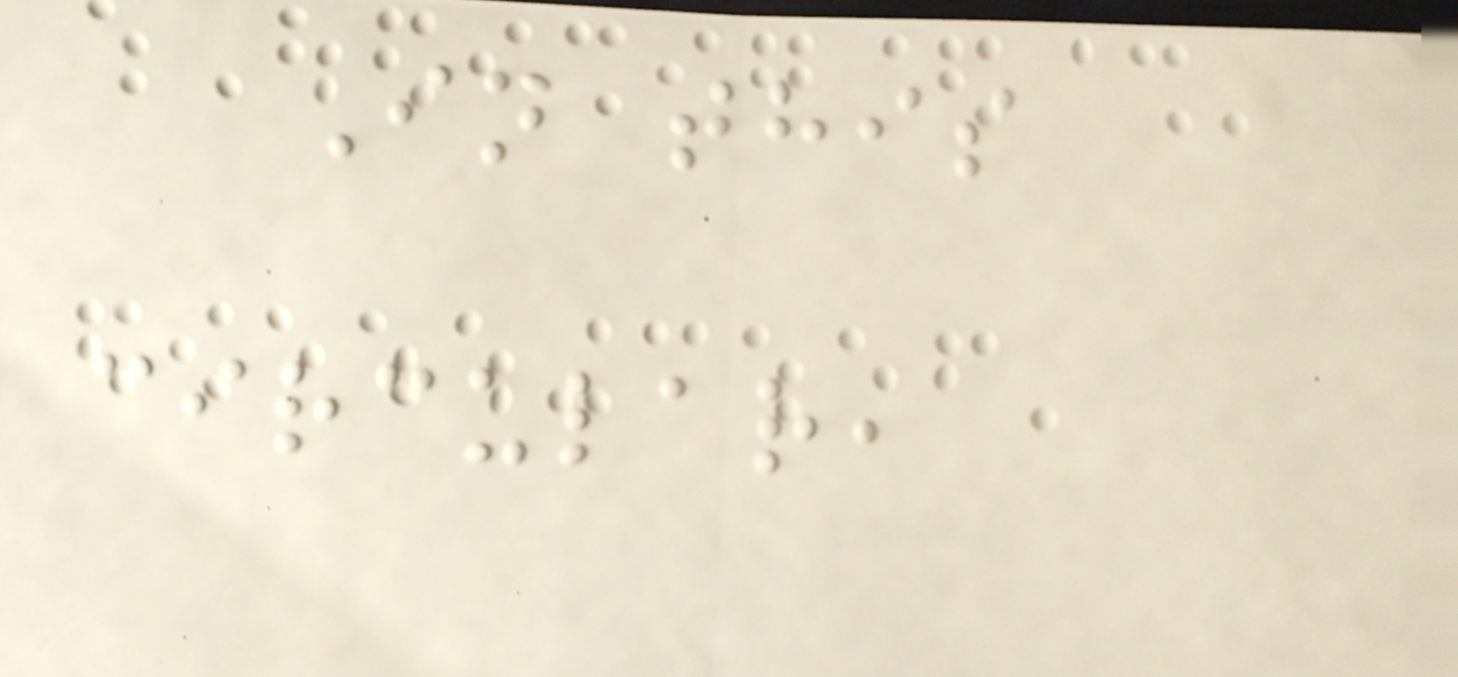In this
circular,
